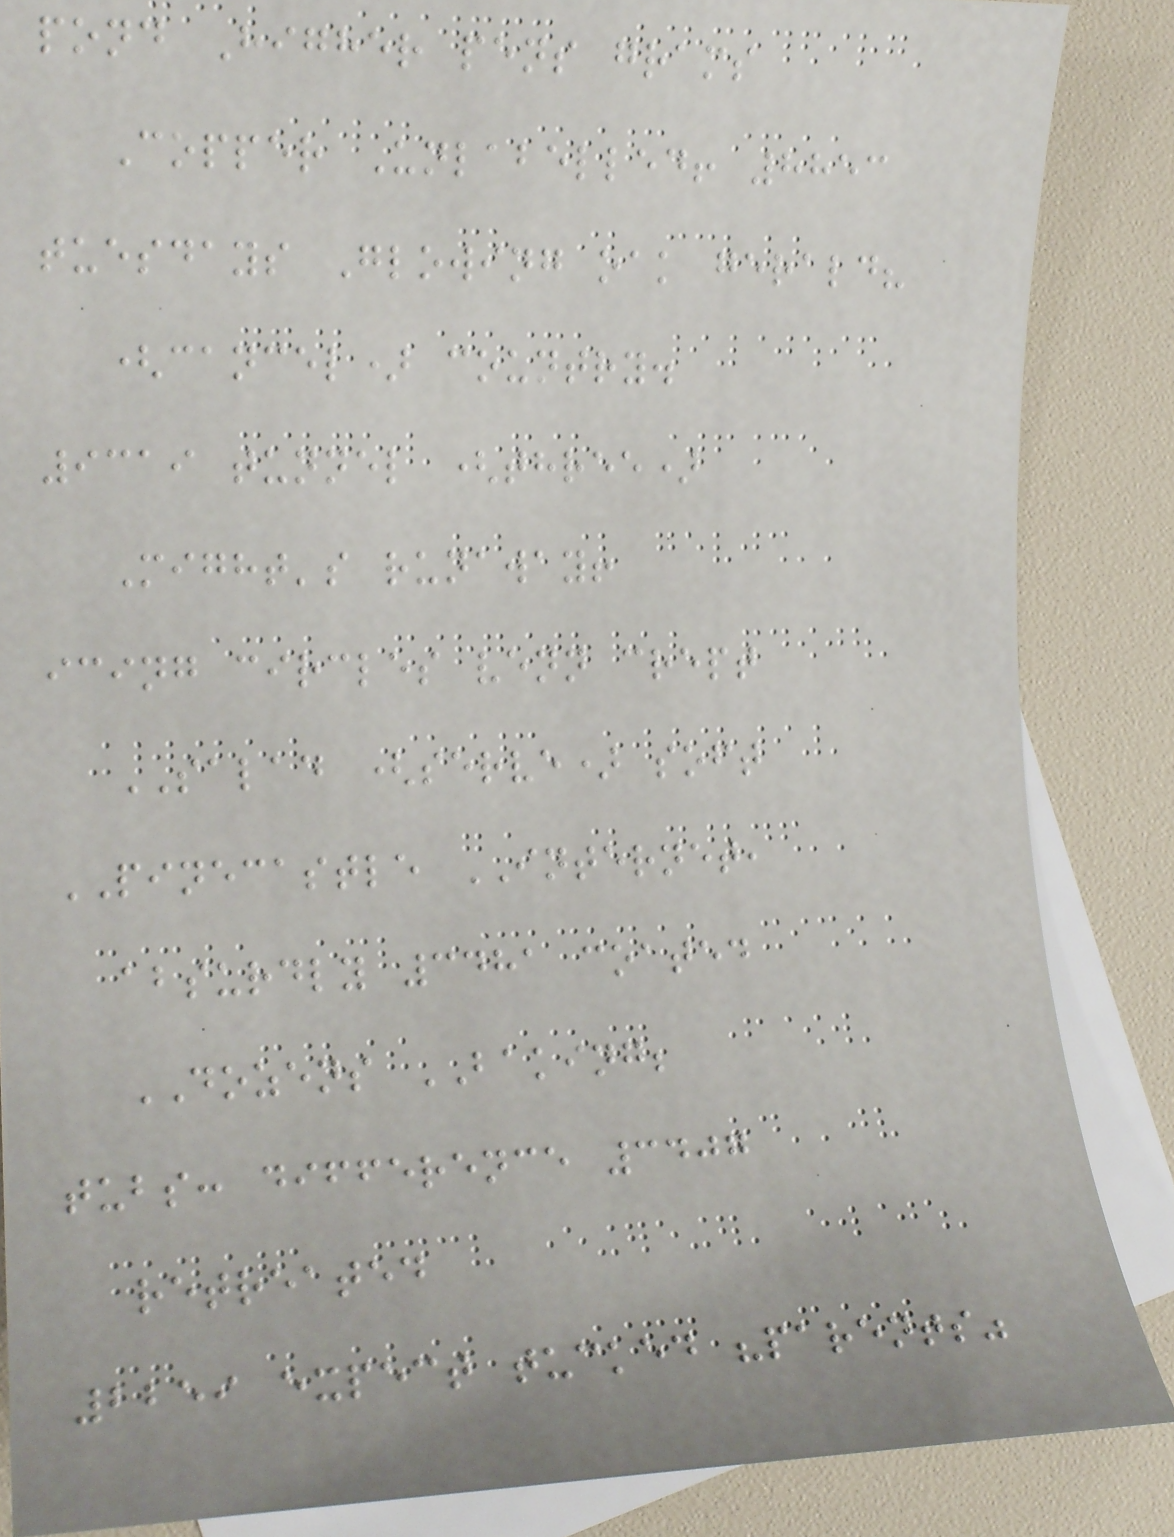pond Higher pens grams
Copper Unlabelled! 8853
tuesdays Glowing oak gerald?
(cancel) country.
9319 tunnel (three)
Might's runaway!
icing circles venn crept
SALAD (serve) soft
PINECASTLE INTERNET,
absurdly 3481 coated
DOZENS BAKING;
tubs: difference 3407
retreated
2259 expect tucked "parents"
